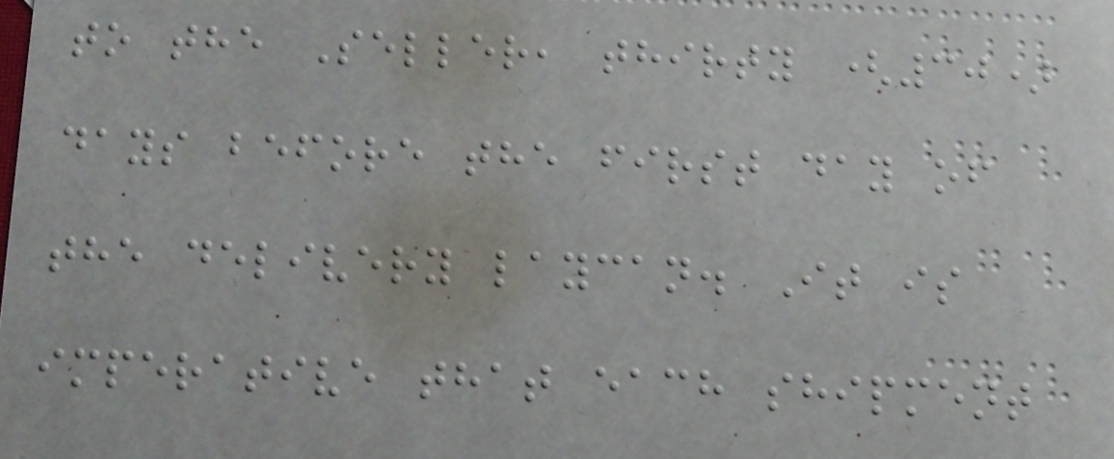to the Seller, thirty (30)
days before the first day of
the delivery laycan. It is
imperative that each shipment
